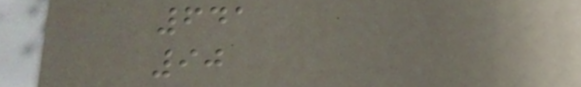641
90
